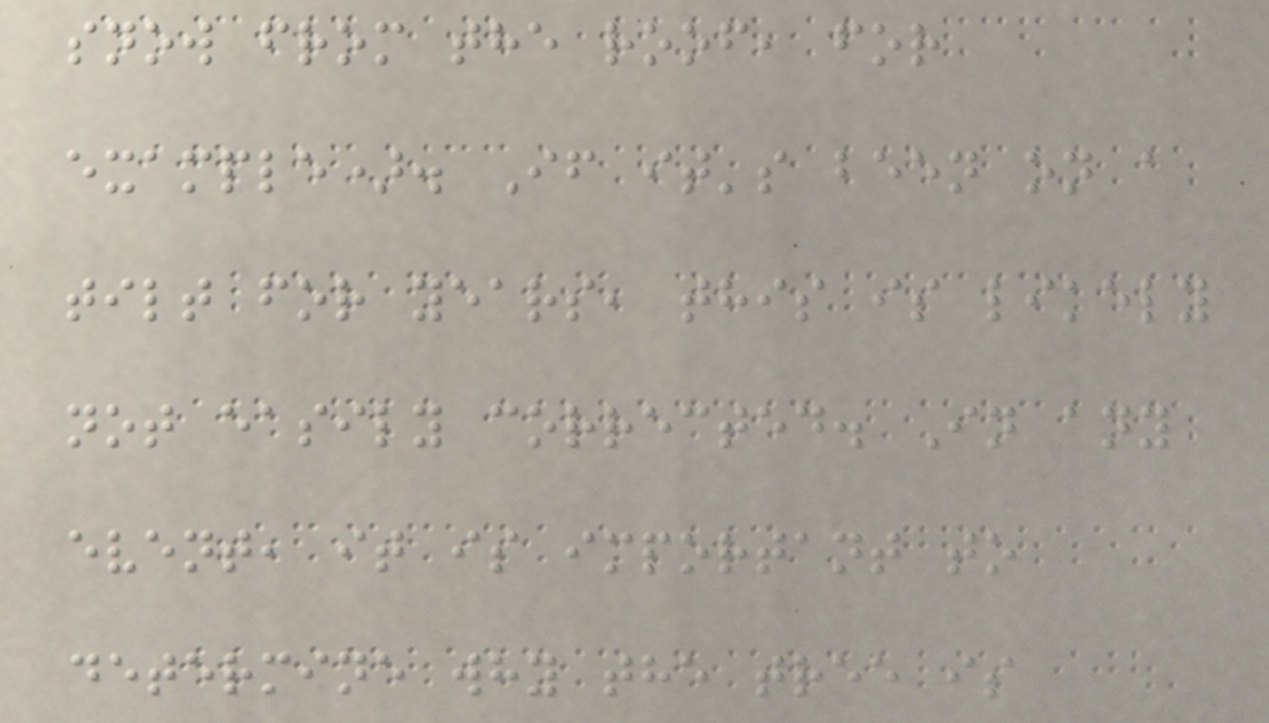snow from the roof, for
example). If it's been on a
tilt for years, this is likely
not easily corrected. In any
event, it is important to
determine why the tree is
